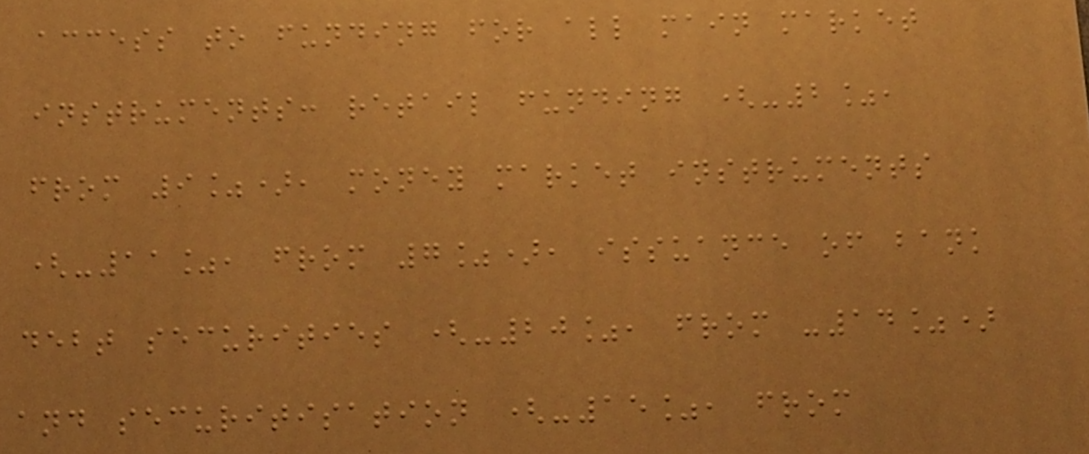access to funding for all main market
instruments: retail funding (-2%,
from 9%), money market instruments
(-11%, from 7%), issuance of bank
debt securities (-20%, from -14%)
and securitisation (-15%, from
